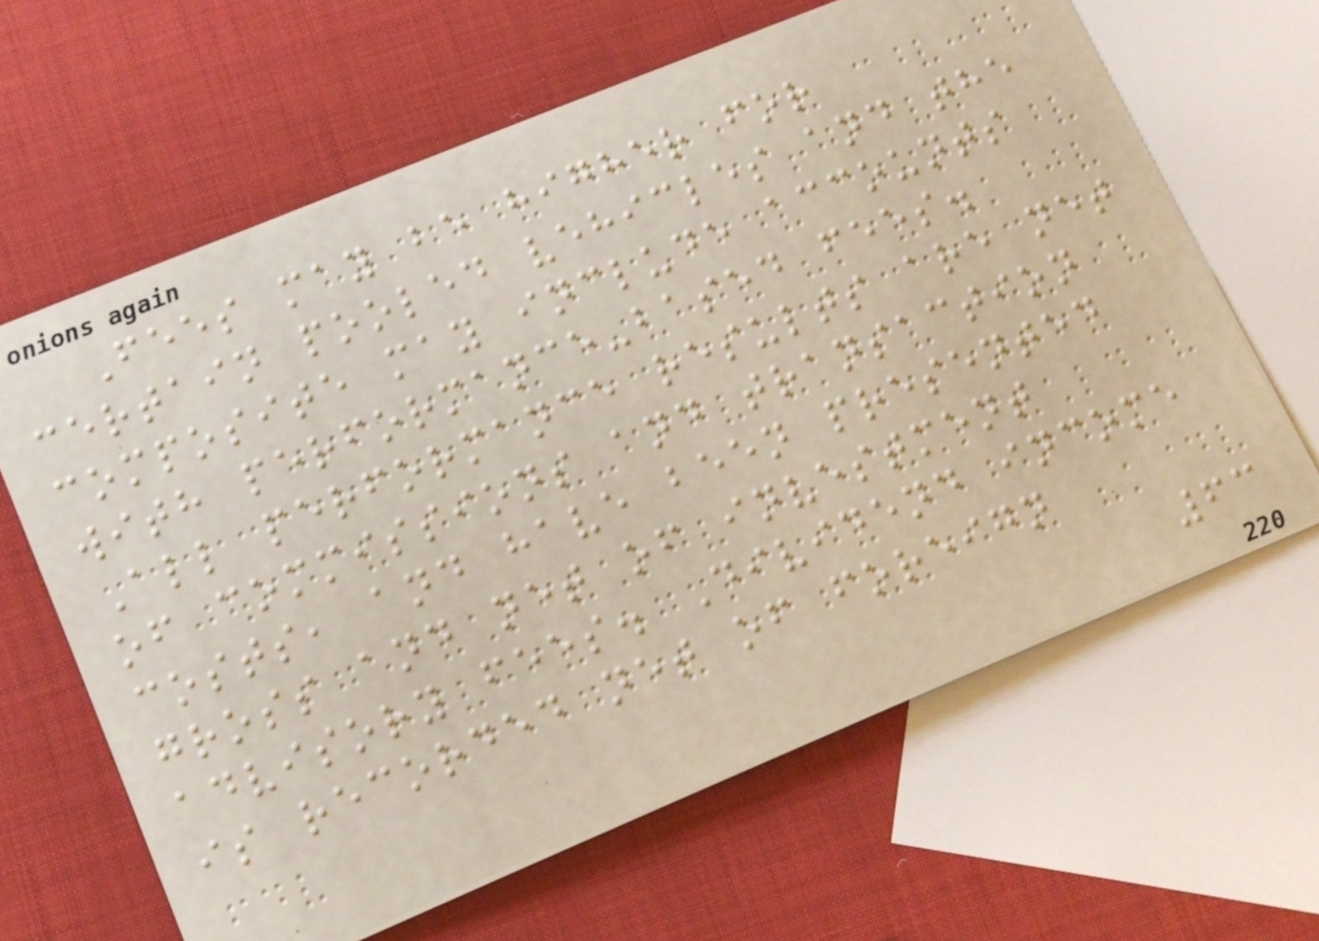Fees may be higher for
certain pooled vehicles and the
composite may include accounts
with performance-based fees.
All performance results are net
of commissions and transaction
costs, and have been presented
gross and net of investment
advisory fees. Dividend income
is recorded net of foreign
63
